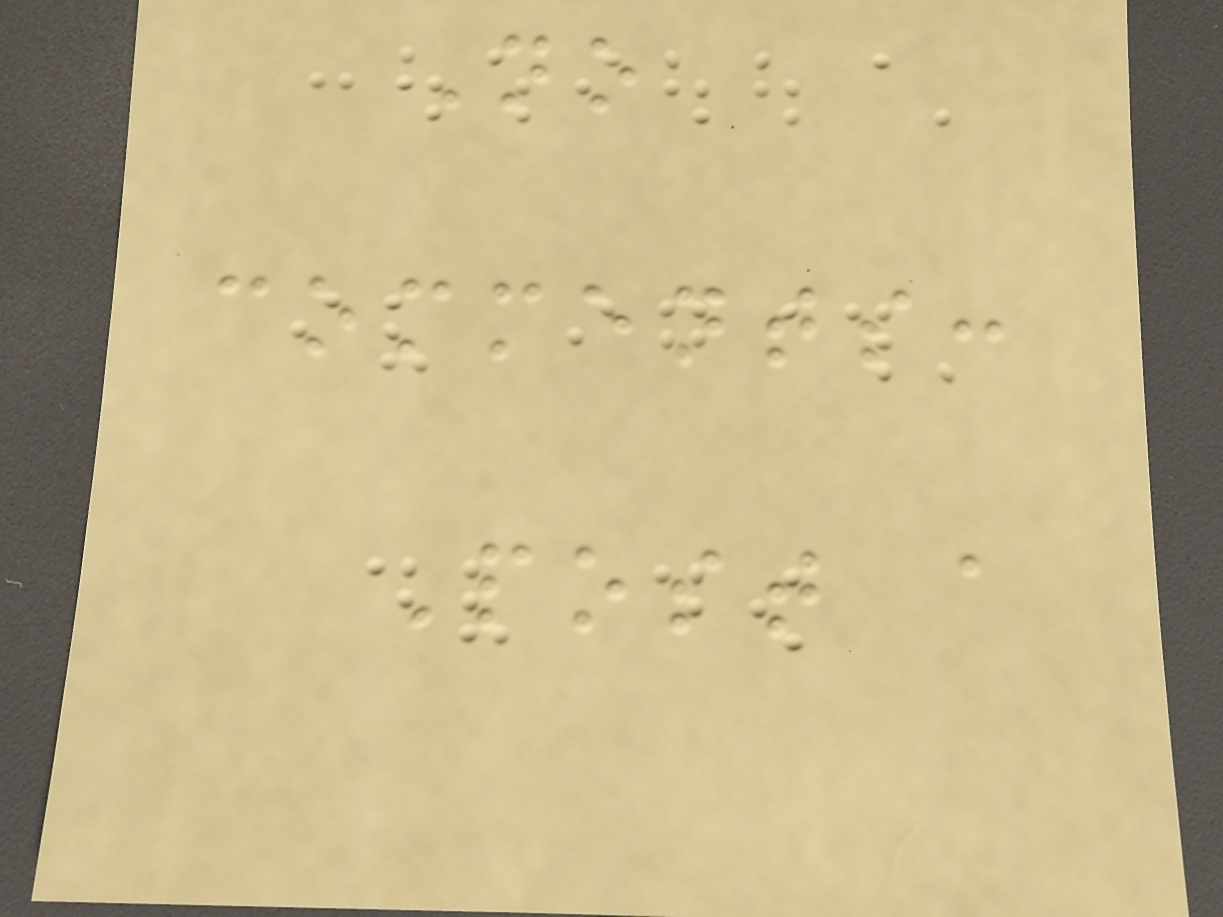No
comments:
Post a
